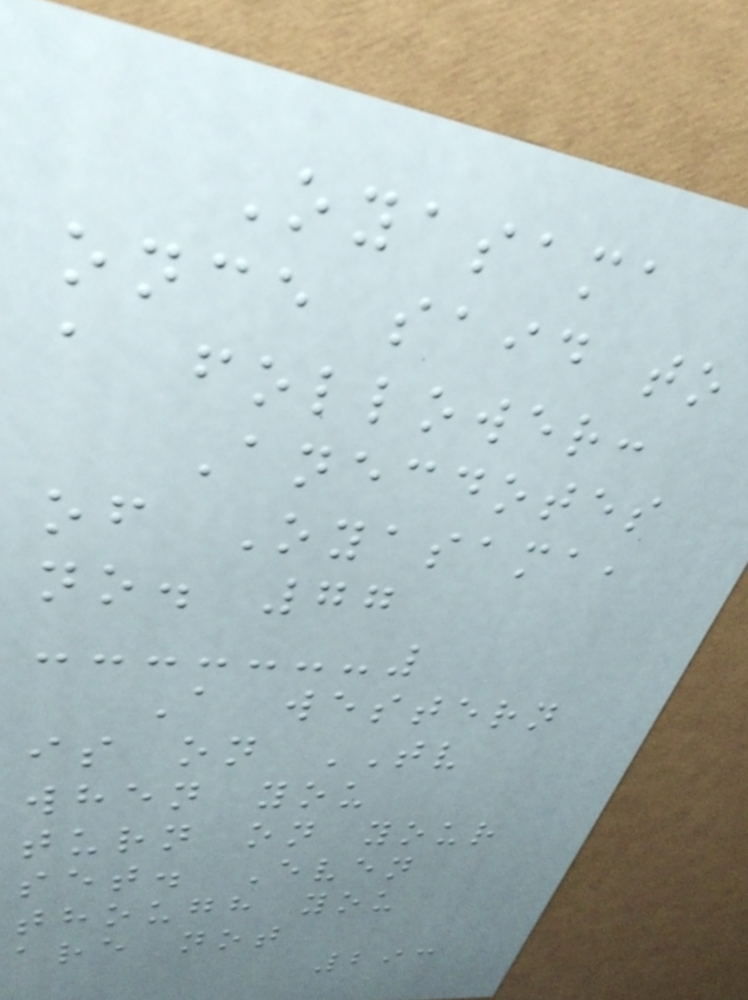Oyasama
once said to
a follower:
Anecdotes
of Oyasama,
no. 77
A western
is on TV
when you
turn on your
set. Even
though you
are not
293
